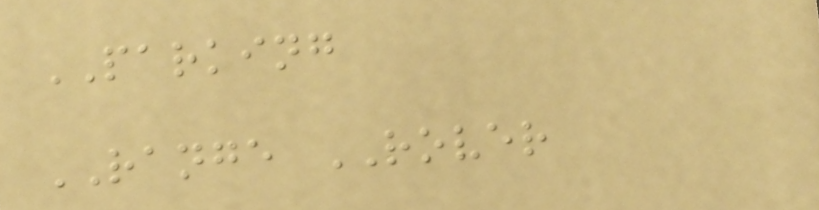PARKING
RANGE ROVER
